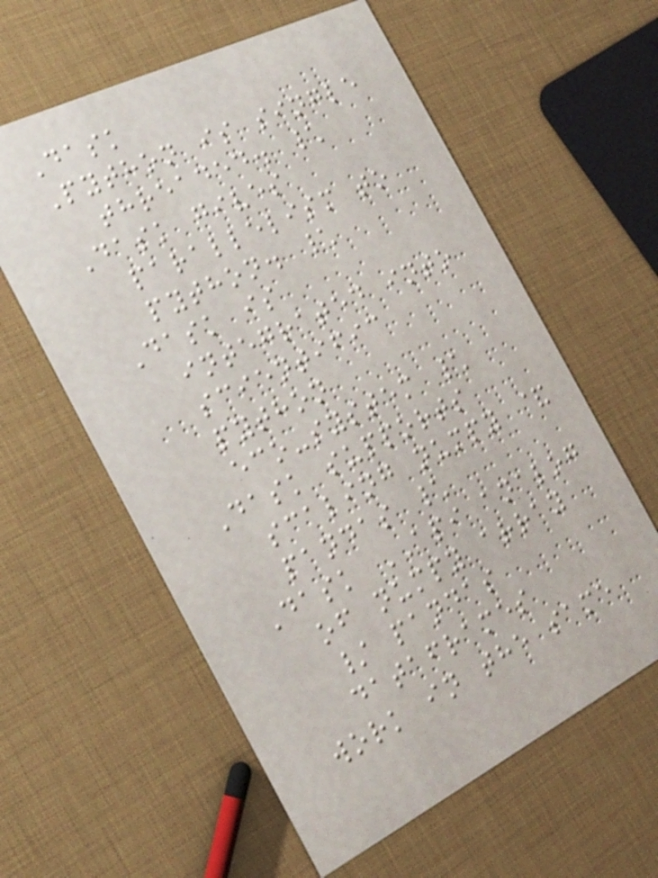Dask
Python is single
threaded. \
Dask gives
parallelism to
python. \
Dask is
integrated into
scientific
python
eco-system \
Dask supports
scaling numpy &
pandas \
Dask API analog
of numpy array
/ pandas
dataframes
work in the same
